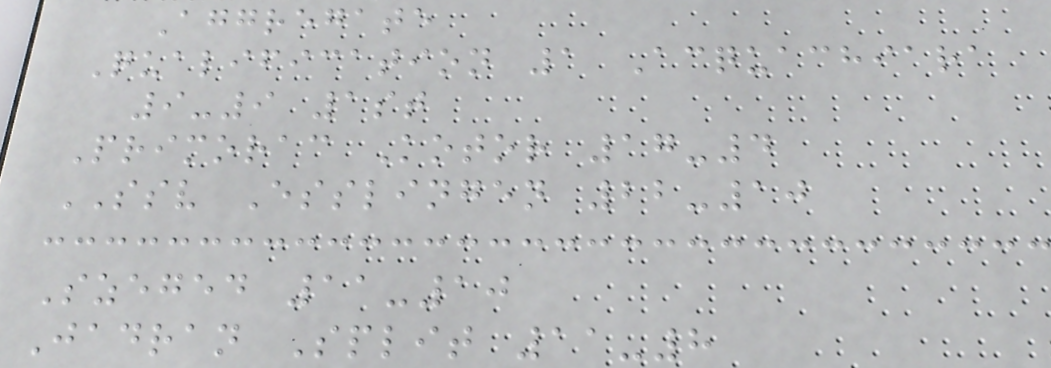Aggregate
Qualification 1 Acquachiara
9-9 1st
Primorac Kotor 17-4
SSV Esslingen 22-10
Szeged 11-10
Jadran Split 11-8
